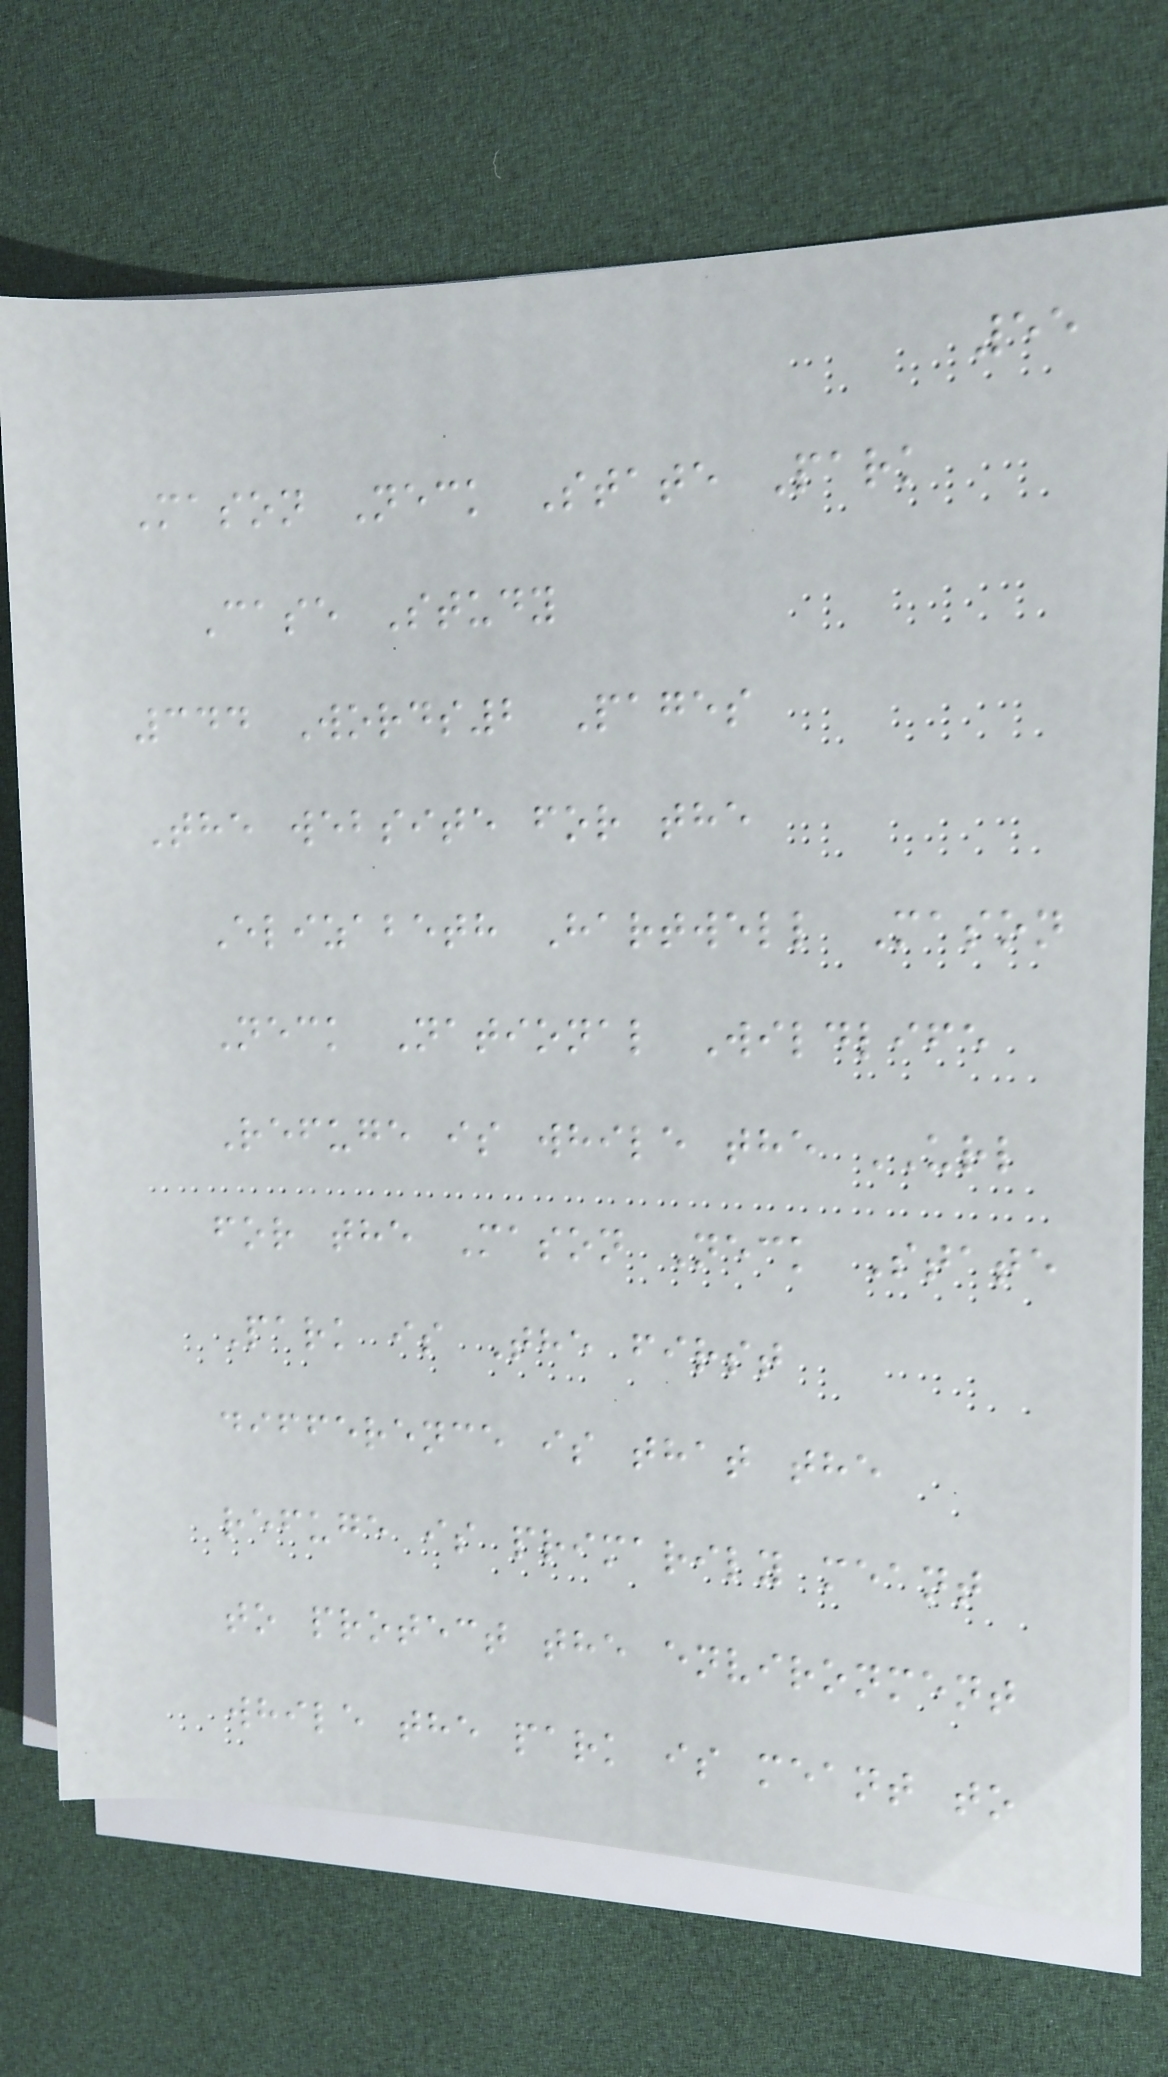55
Mason Neck State Park
Case Study
344 Words2 Pages
The website for the
Elizabeth Hartwell Mason
Neck National Wildlife
Refuge is while the URL
for the Mason Neck State
Park is The first
difference is that the
refuge is primarily meant
to protect the environment
while the park is meant to
